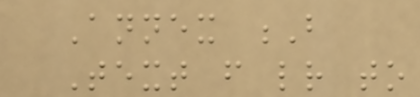Annex B
Text from letter to
